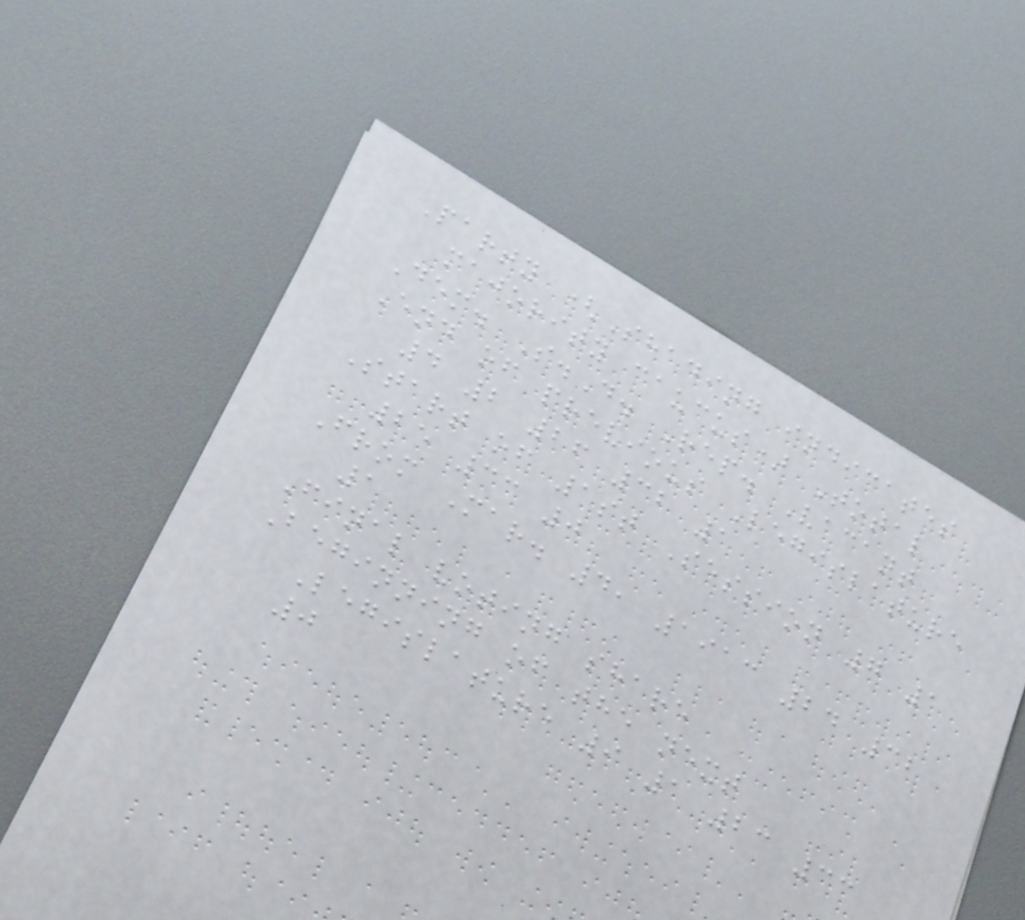Party (Shading indicates
majority caucus) Total
Dem. S.D. Rep. Vacant
End of previous Legislature
4 2 26 32 1
Start of 1st Session 7 1
25 33 0
From Mar. 4, 1913 24 32
1
Final voting share
Beginning of the next
Legislature 9 1 23 33
0
